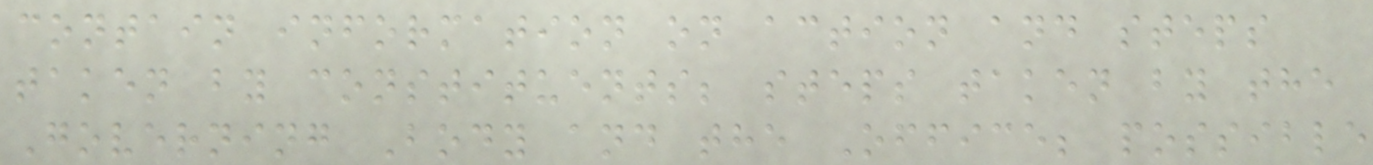contain information on action and steps
taken by constituents; steps taken by the
Governing Body and the Office; possible
